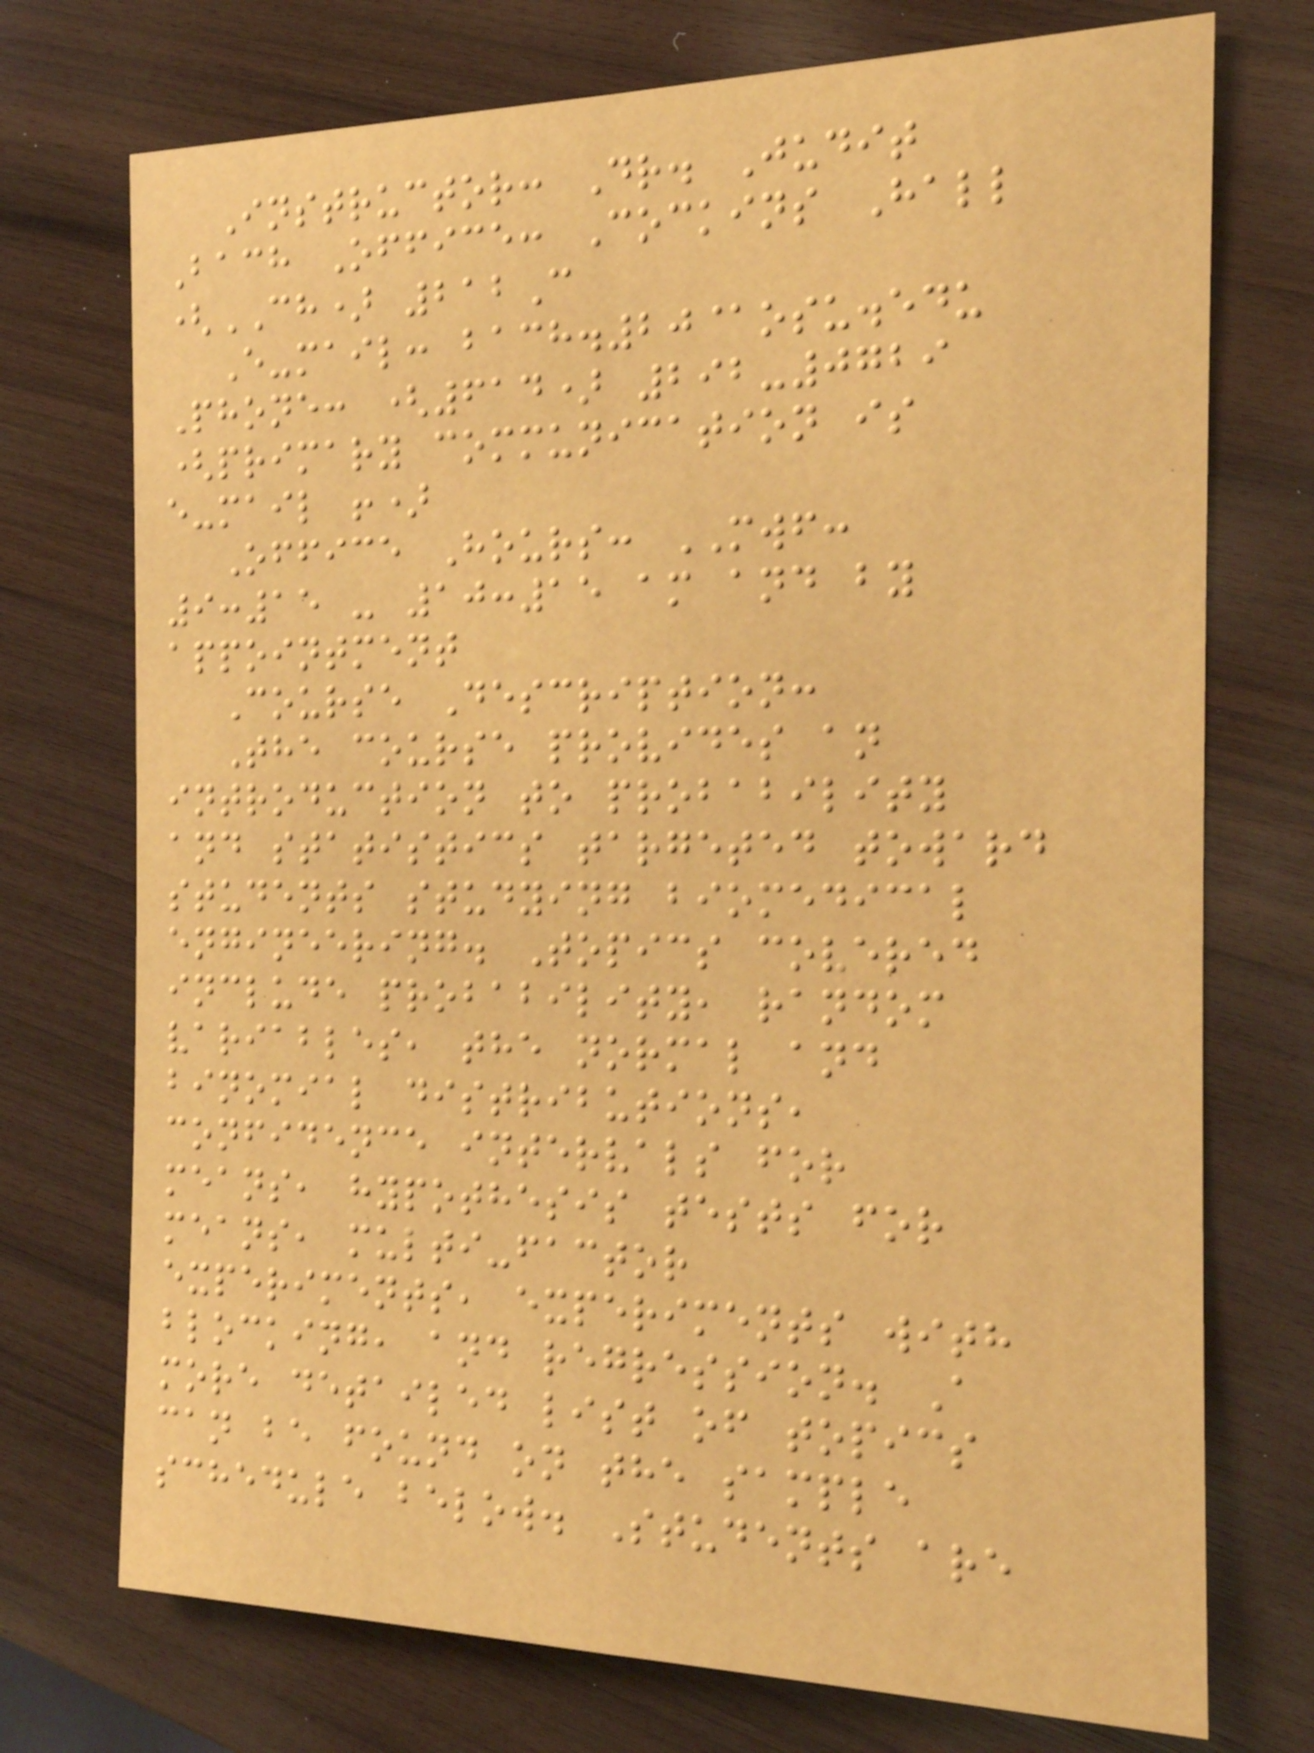Instructor: Dr. Judit
Bach Office: Cockins Hall
(CH) 212C
E-mail: bach.20@osu.edu
Phone: (614) 292-0729
(primary communication is
e-mail !)
Office Hours: MWF:
9:15 - 10:15 am and by
appointment
Course Description:
The course provides an
introduction to probability
and statistics targeted toward
students studying biomedical
engineering. Topics covered
include probability, random
variables, the normal and
binomial distributions,
confidence intervals for
means, hypothesis tests for
means, multi-factor
experiments, experiments with
blocking, and regression. A
more detailed list of topics
can be found on the sample
schedule below. Students are
